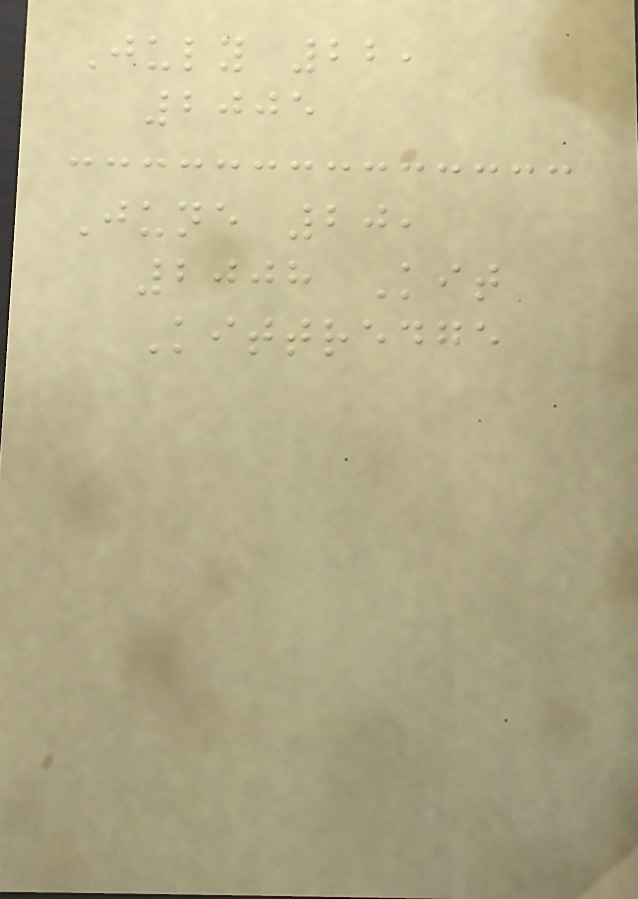July 22,
2005
June 20,
2008 Kit
Kittredge
